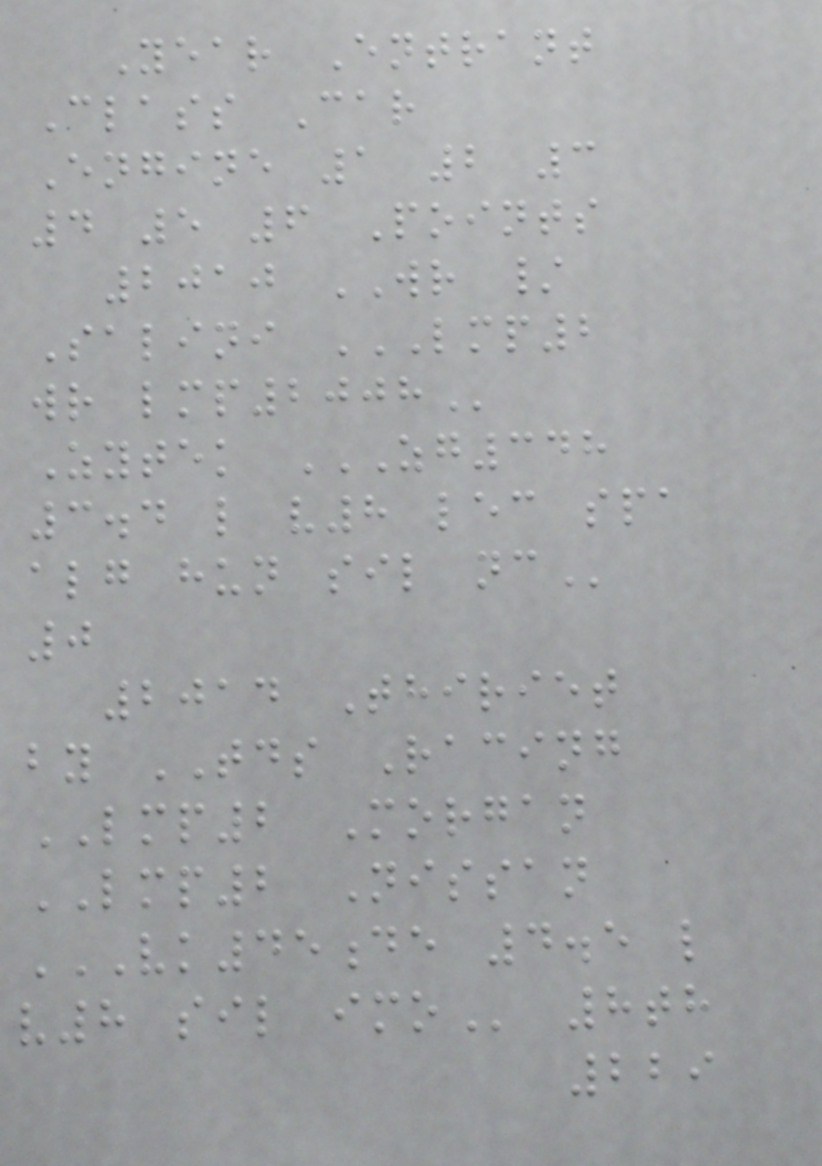Year Entrant
Class Car
Engine 1 2 3
4 5 6 Points
2010 WR /
Salini LMP2
WR LMP2008
Zytek ZG348
3.4 L V8 LEC SPA
ALG HUN SIL NC
0
2014 Thiriet
by TDS Racing
LMP2 Morgan
LMP2 Nissan
VK45DE 4.5 L
V8 SIL IMO 8th
229
